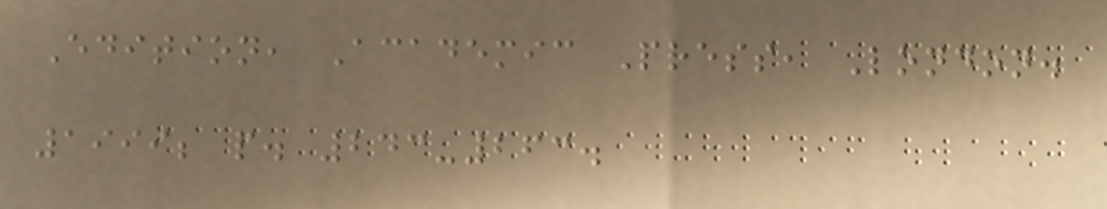Edition, Academic Press, London.
1999; p. 243-263.
